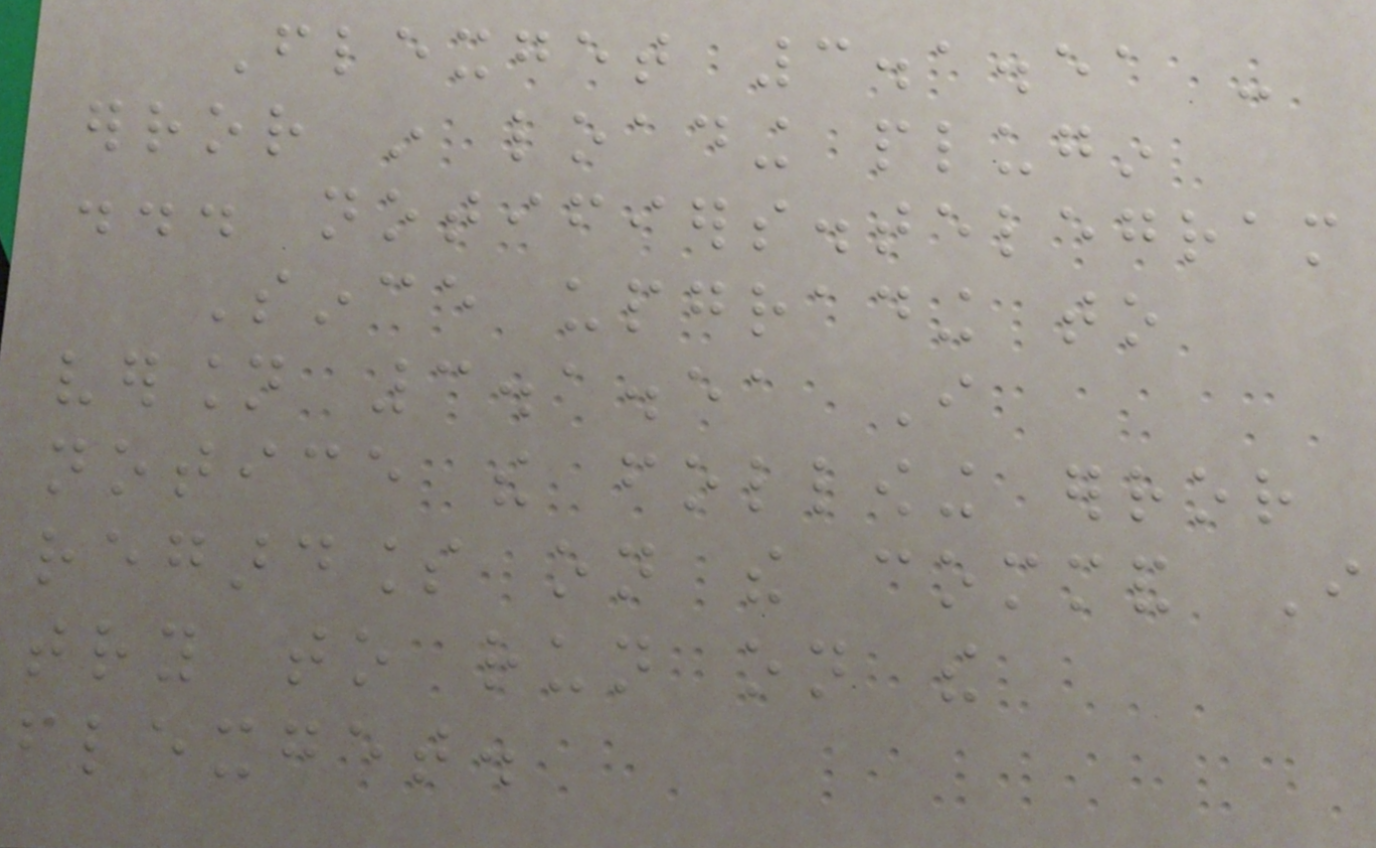Flexget 3.1.51 -
error in loading plugin
... notifiers.telegram
Since upgrading to
version 3.1.51 I
notice the following error
regardless on the command I
try to run on the
flexget.
